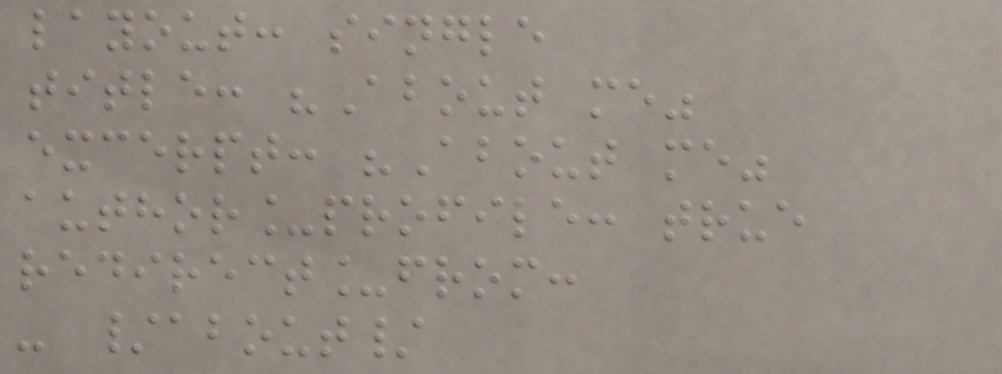layout: single
title: "About me"
excerpt: "About me"
author_profile: true
redirect_from:
- /about/
